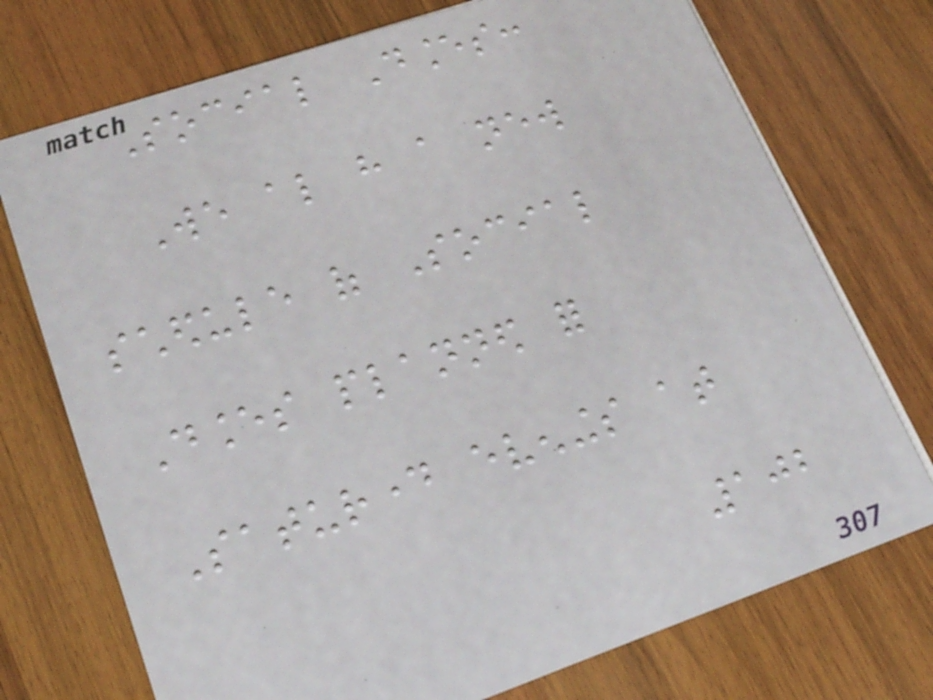Social Dances:
We also have a new
schedule of Social
Dances planned for
Saturday evenings at
102
